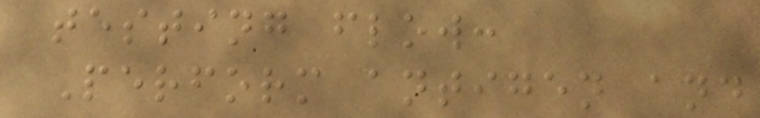testing flow:
Perform antigen and
